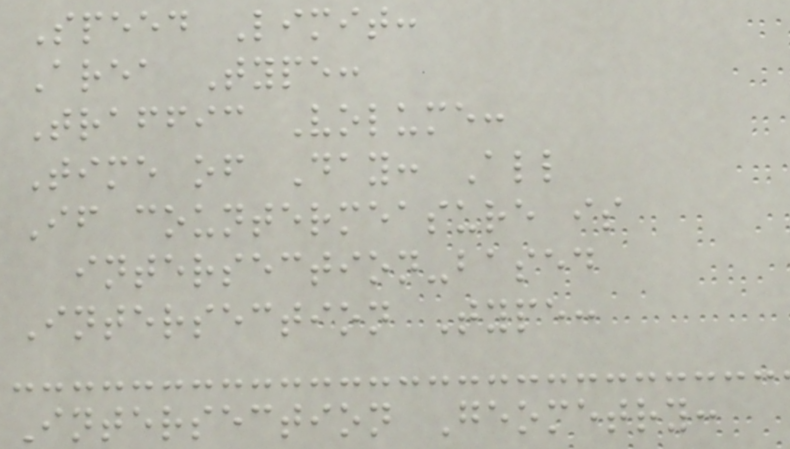Speed Limit:
Area Type:
Traffic Volume:
Time of Day: All
If countermeasure is
intersection-based
Intersection Type:
Intersection Geometry:
